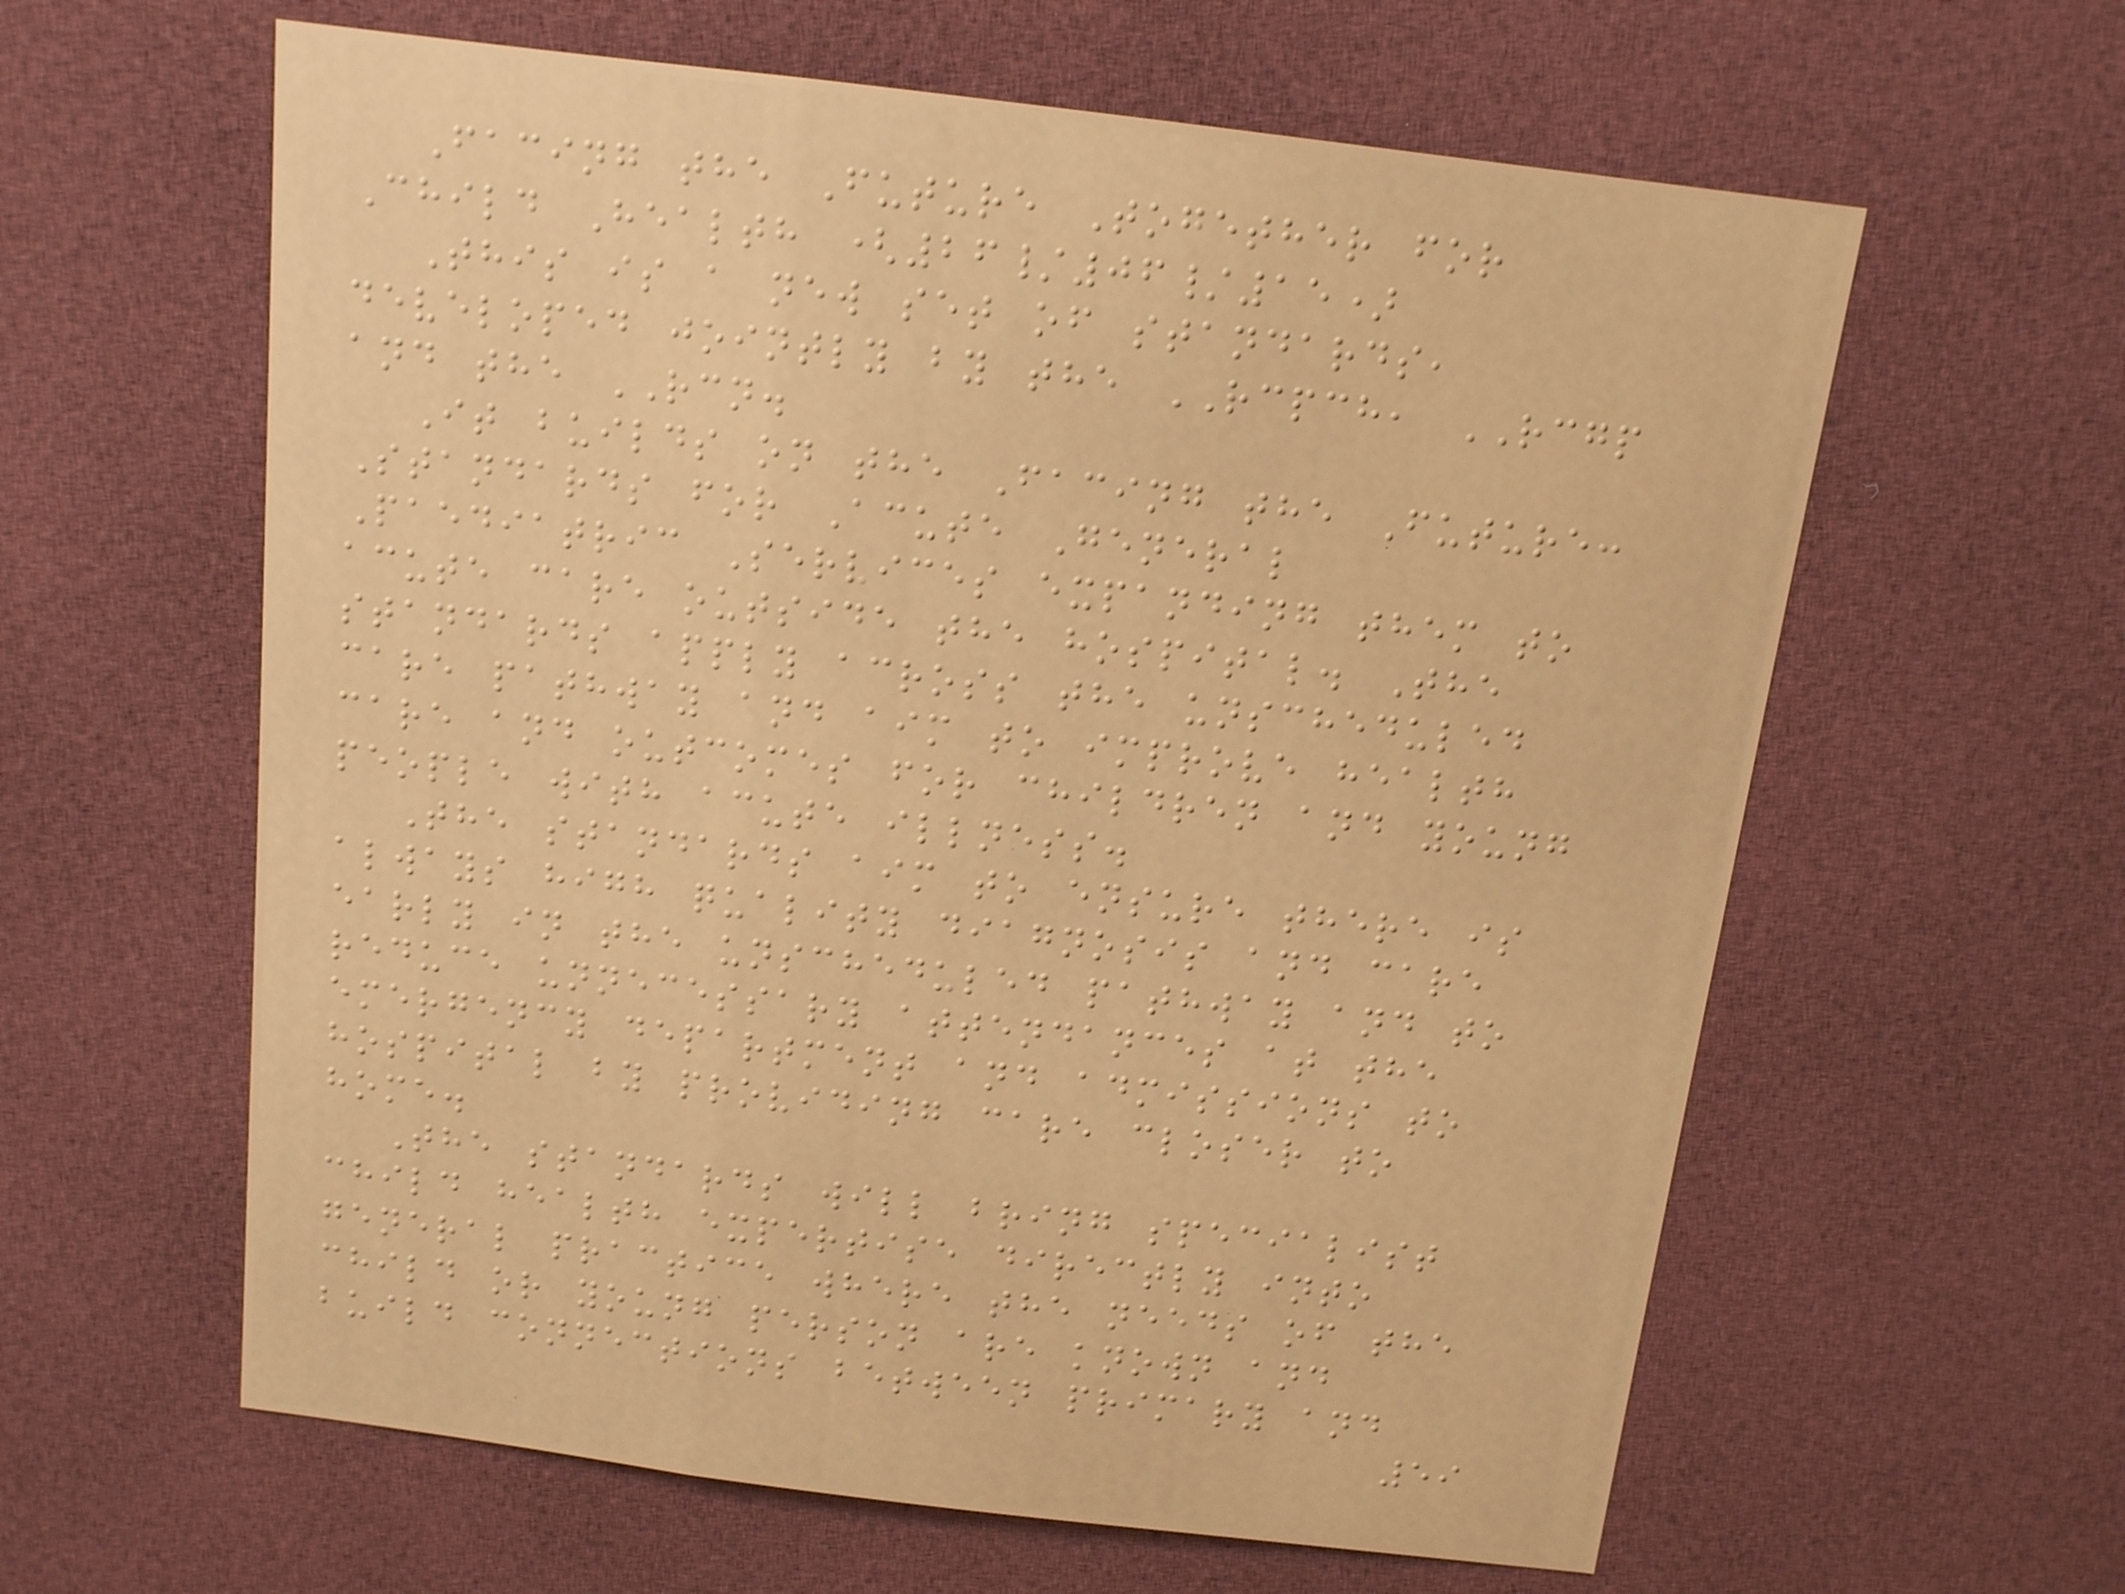Facing the Future Together for
Child Health (26/06/15)
This is a new set of standards,
developed jointly by the RCPCH, RCGP
and the RCN.
It builds on the Facing the Future:
Standards for Acute General
Paediatric Services expanding them to
acute care outside the hospital. The
standards apply across the unscheduled
care pathway and aim to improve health
care and outcomes for children and young
people with acute illness.
The standards aim to ensure there is
always high quality diagnosis and care
early in the unscheduled pathway and to
reduce unnecessary attendances at the
emergency department and admissions to
hospital by providing care closer to
home.
The standards will bring specialist
child health expertise directly into
general practice where the needs of the
child or young person are known and
build connections between primary and
59
